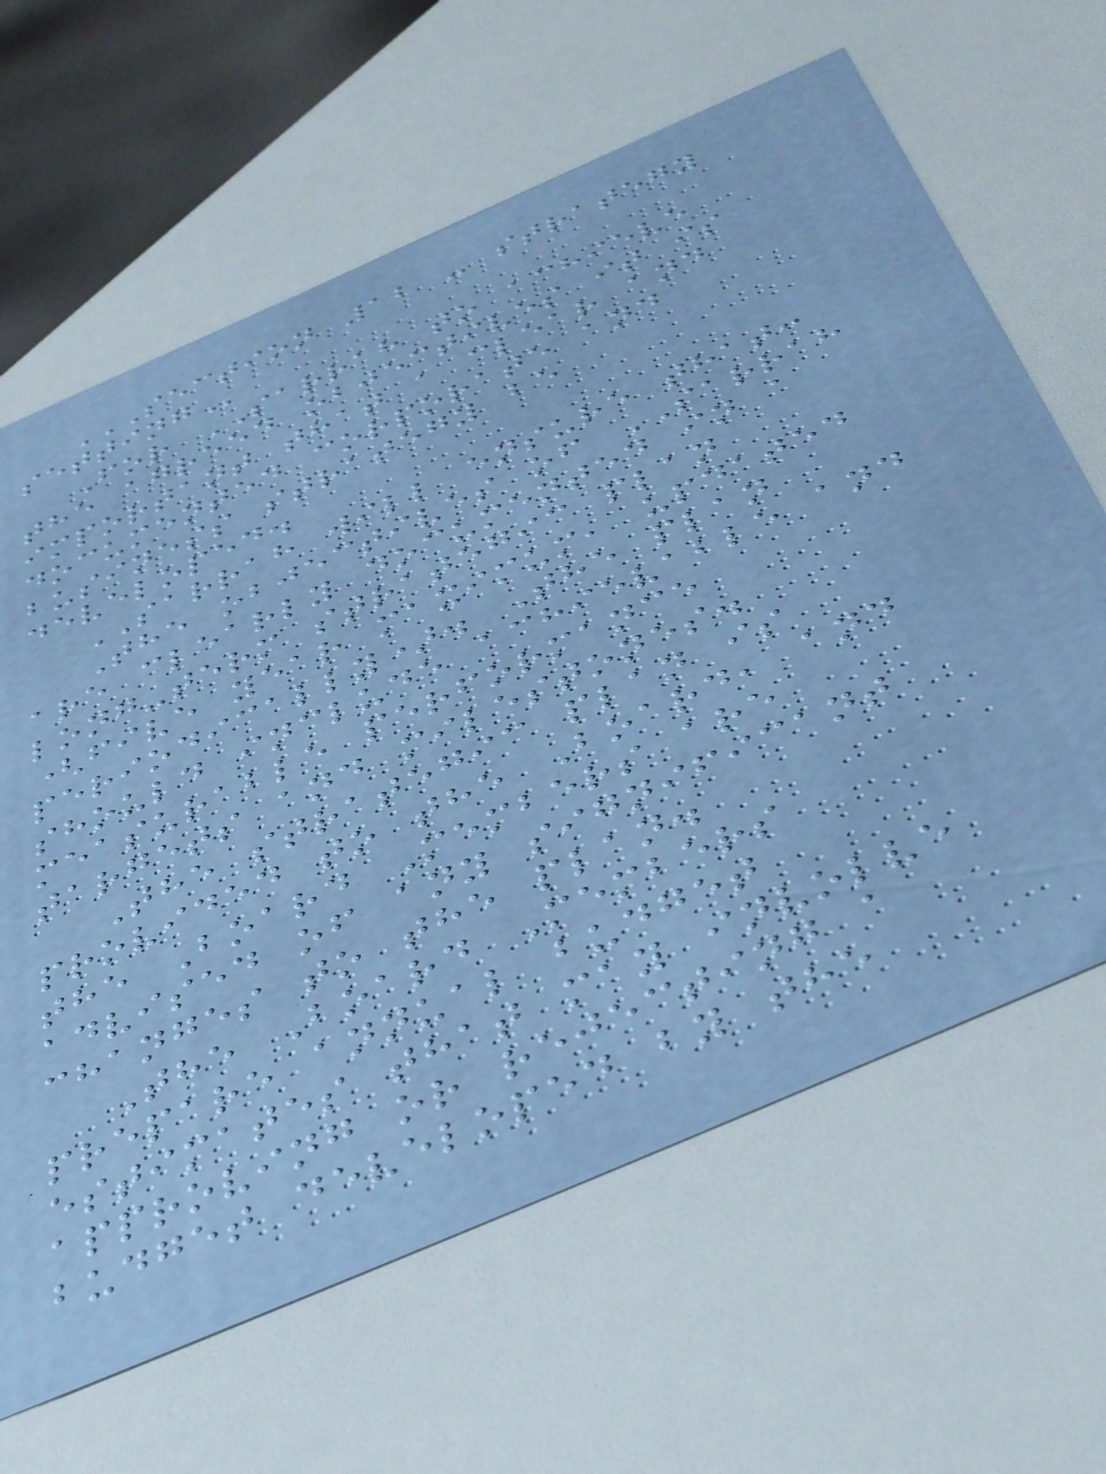SECTION 12 - STRATEGY
SETTING
For SARRAH to achieve
the agreed objectives it is
important that a clear and
documented corporate and
business strategy be
developed.
SARRAH will ensure that:
The objectives of SARRAH
are clearly documented in a
long-term strategic plan
(five year maximum, updated
periodically). The plan
should include achievable and
measurable performance
targets and milestones.
The strategic plan is
provided to the Board, and
the Board Members are
advised of any significant
changes to the plan.
The Board Members
prepare annual budget
estimates that may involve
approving or rejecting a
budget developed by the
